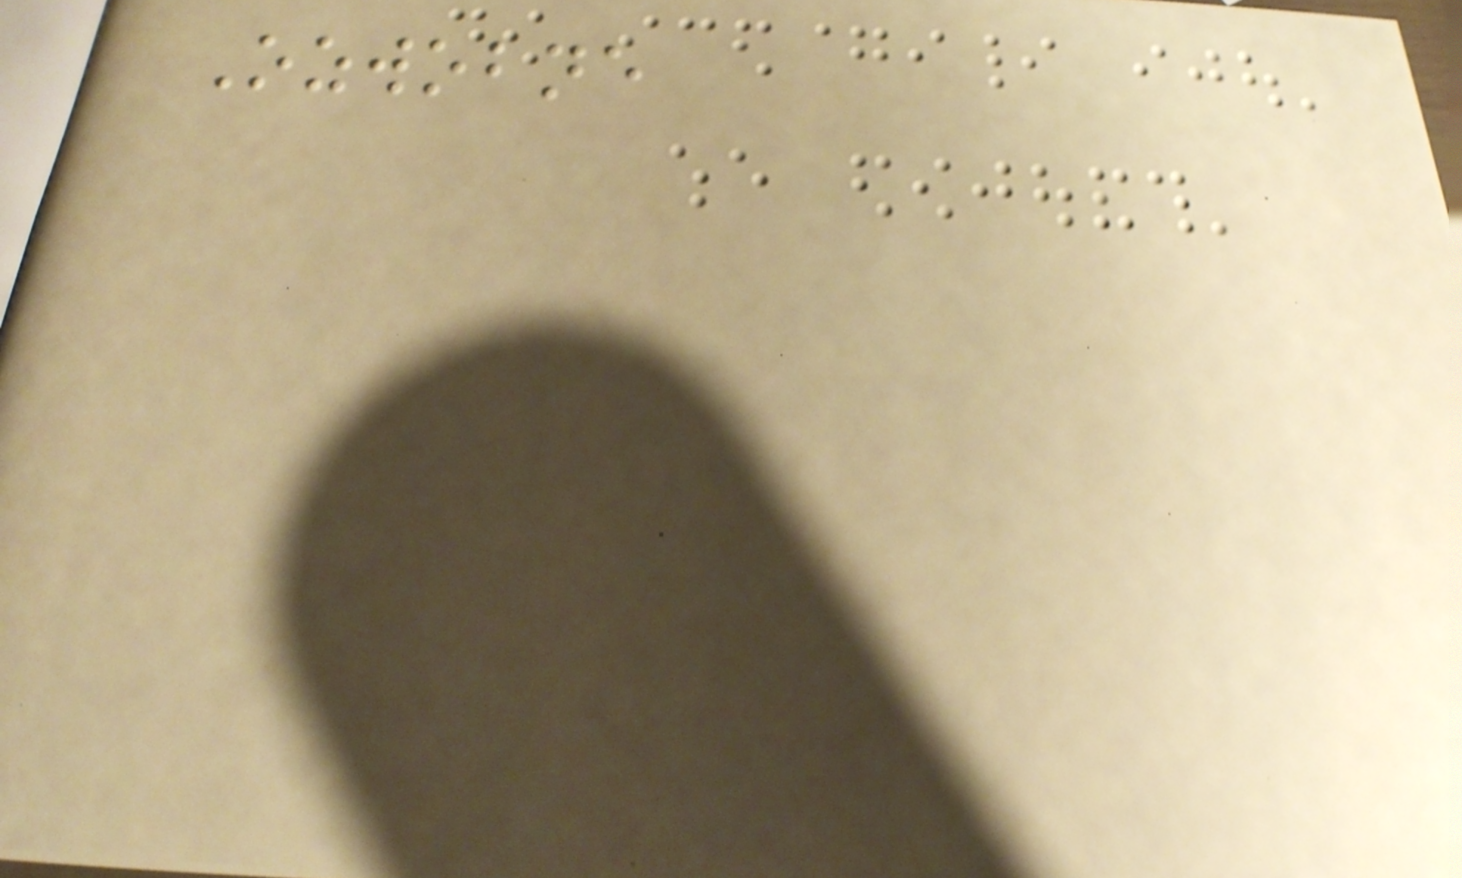Ozwobne
